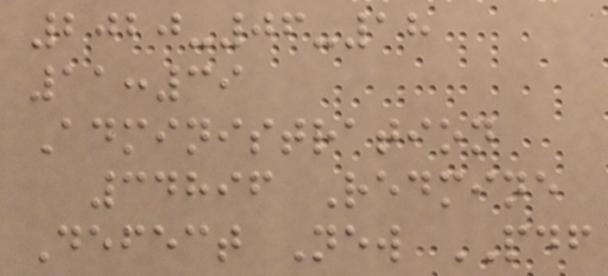2020-06-18
11:39
Administration
34896 Redmine
Defect New PDF
